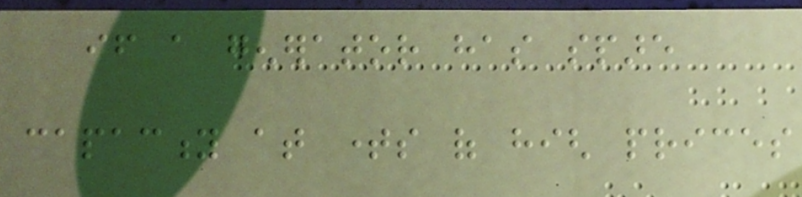if a generator has spare
capacity at times of high prices
